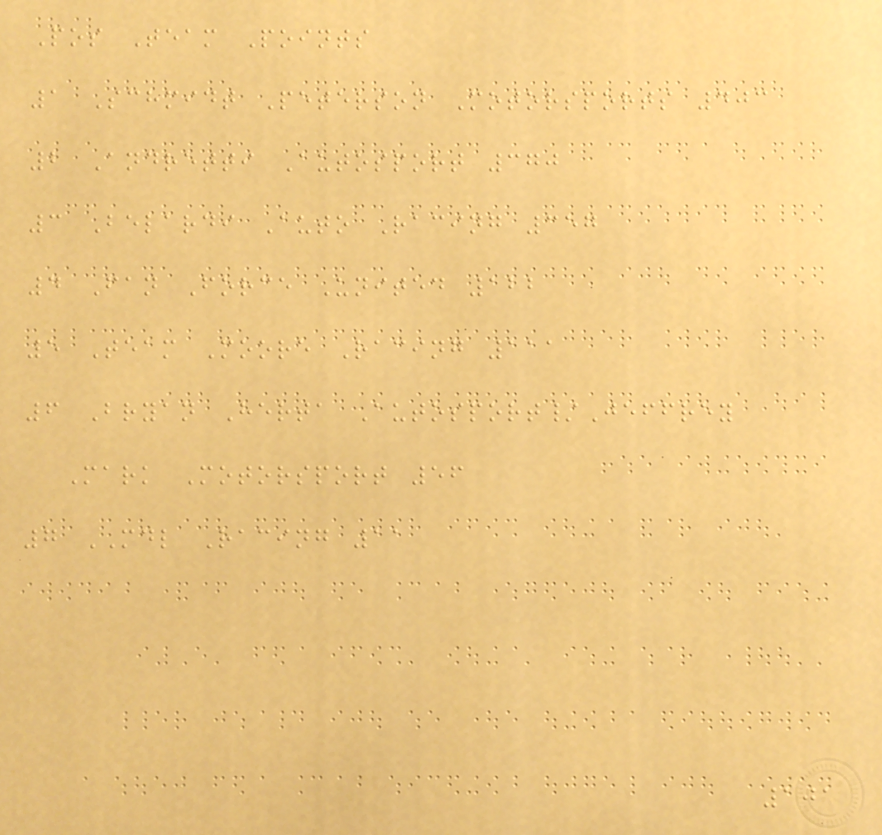Pos Team Points
1 Schmidt Peterson Motorsports 403
2 Andretti Autosport 370
3 Belardi Auto Racing 357
4 Fan Force United 122
5 Team Moore Racing 111
6 Bryan Herta Autosport/Jeffrey
Mark Motorsport 56
7 MDL Racing 11
101
